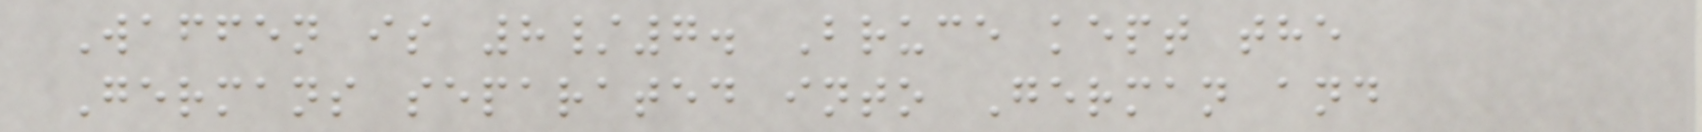Waffen is 8/7. Bruce kept the
Germans separated into German and
